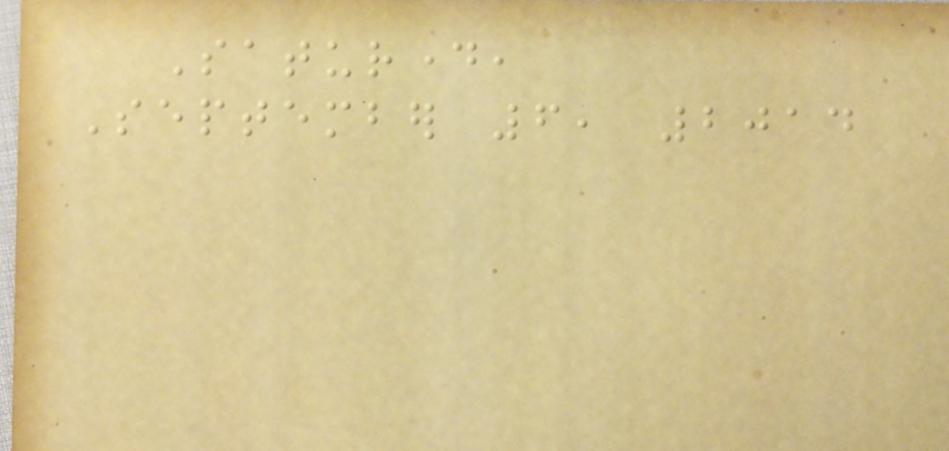Saturday,
September 6, 2014
